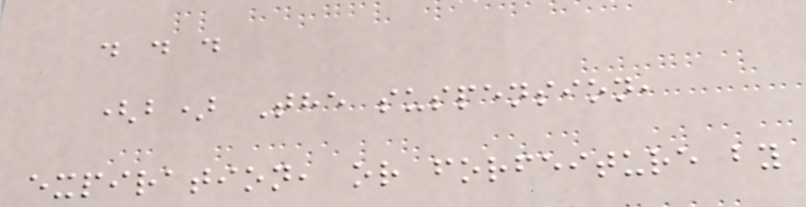. . .
(b) The suspension,
expiration, or forfeiture by
